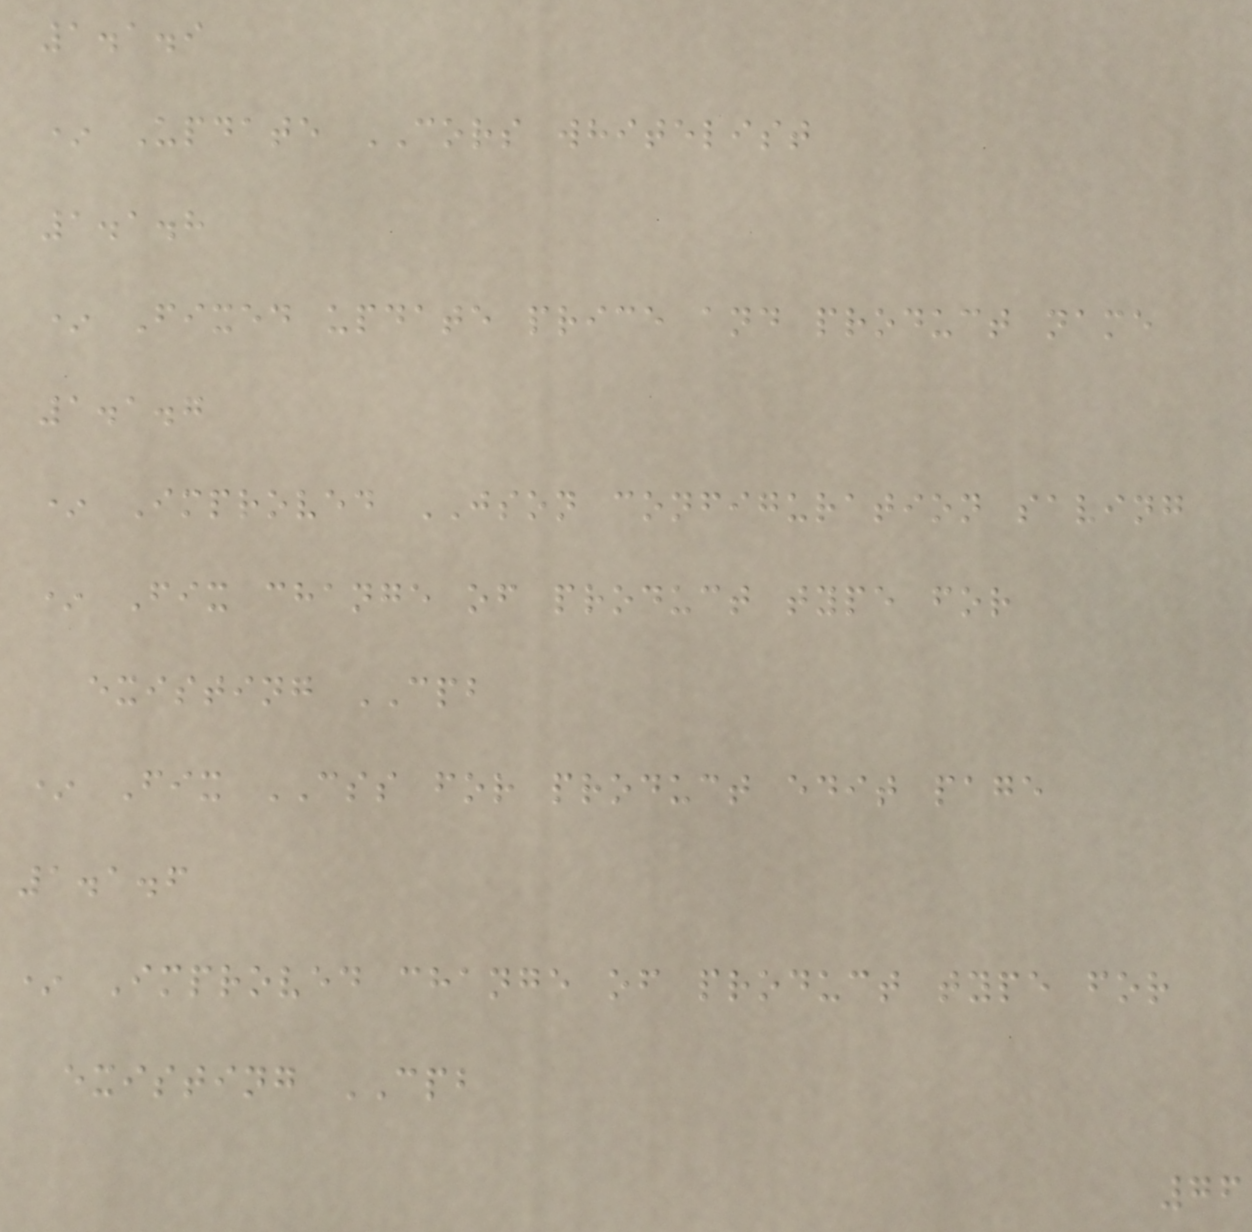1.1.9
* Update CORS whitelist
1.1.8
* Fixed update price and product name
1.1.7
* Improved JSON configuration saving
* Fix change of product type for
existing CPB
* Fix CSS for product edit page
1.1.6
* Improved change of product type for
existing CPB
76
